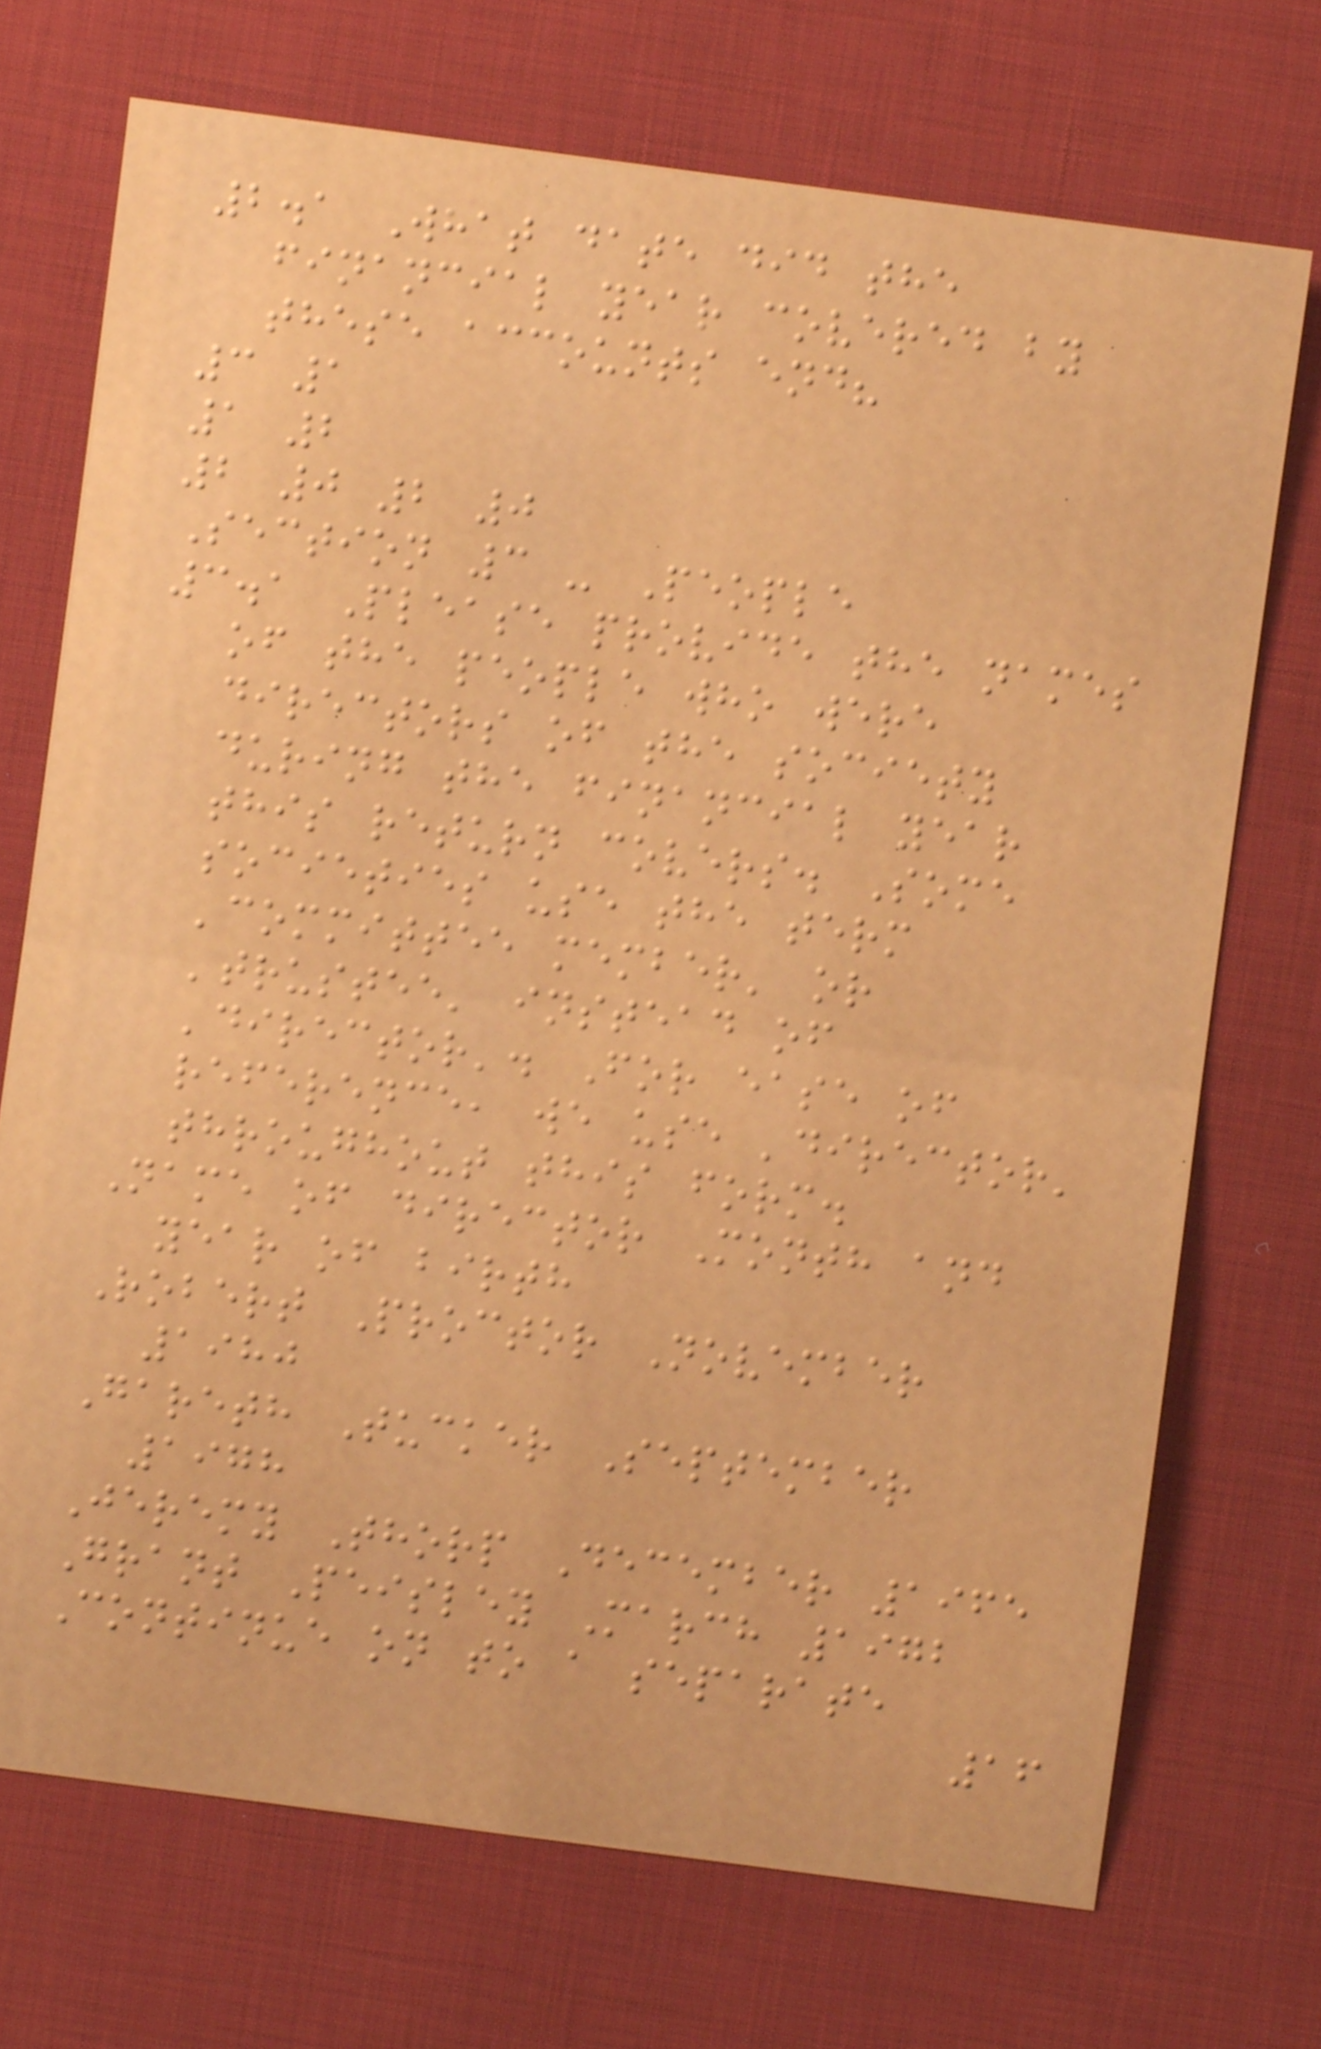2.1 What date did the
financial year covered by
these accounts end?
3 1
1 2
2 0 2 0
Section 3 - People
3.1 Please provide the names
of the people who were
directors of the society
during the financial year
this return covers. Some
societies use the term
'committee member' or
'trustee' instead of
'director'. For ease of
reference, we use 'director'
throughout this form.
Name of director Month and
year of birth
Robert Proctor November
1980
Gareth Tucker September
1978
Jeremy Thorp December 1965
Grant Peisley March 1972
Continue on to a separate
16
